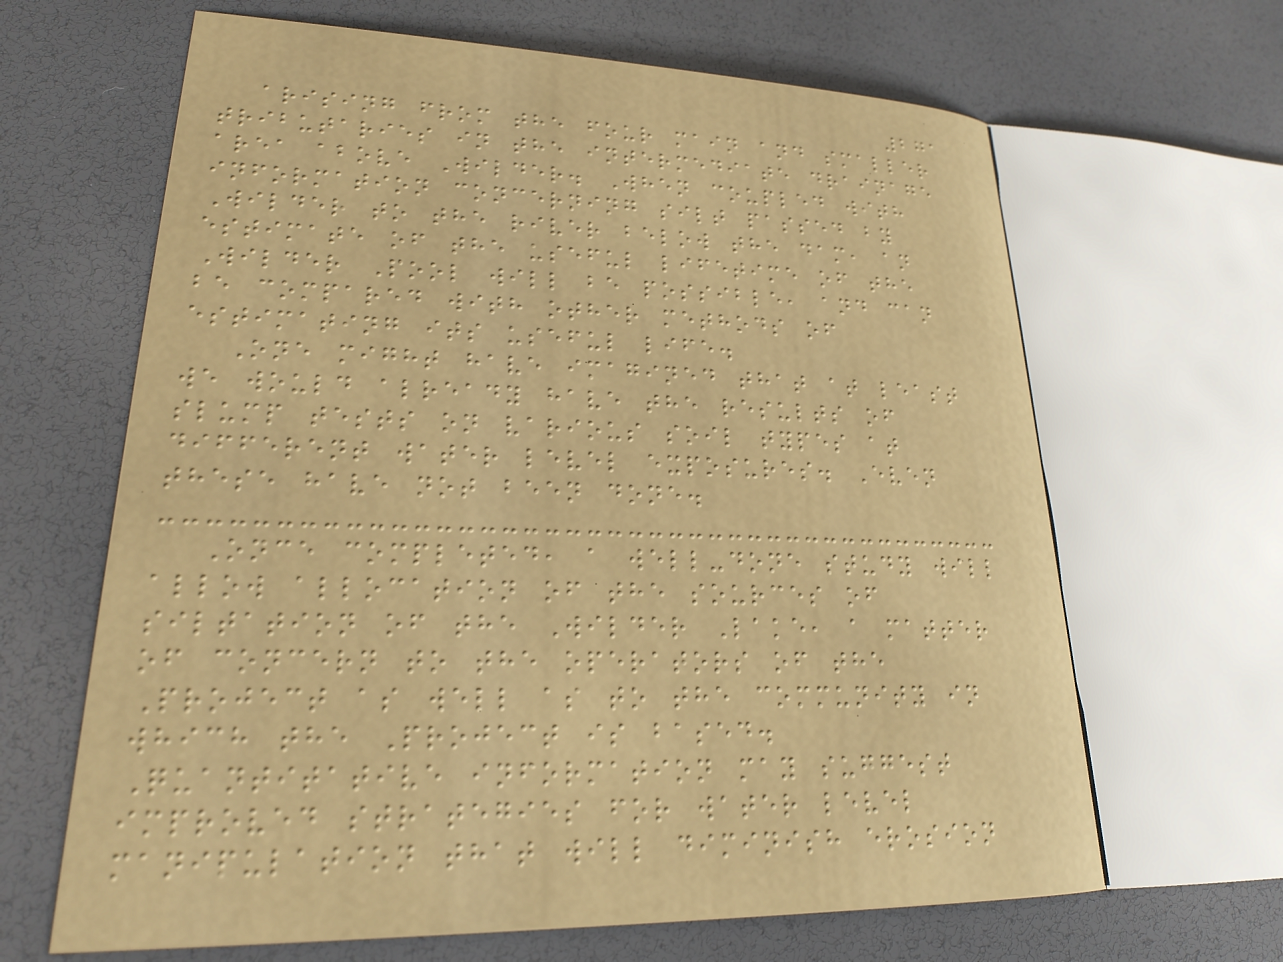271
arising from the four main and smaller
tributaries in the intermediate drainage
area above Wilder. When coupled with
information concerning silt passed by
Wilder to the river below the dam, an
estimate of the useful lifetime of the
Wilder Pool will be possible, and can
be compared with other methods of
estimating its useful life.
One might have imagined that at least
we would already have the results of
slump tests on various soil types at
different water level exposures. Even
these have not been done.
Once completed, a well-done study will
allow allocation of the sources of
siltation of the Wilder Lake, a matter
of concern to the operators of the
Project as well as to the community in
which the Project is based.
Quantitative information may suggest
improved strategies for water level
manipulation that will diminish erosion
